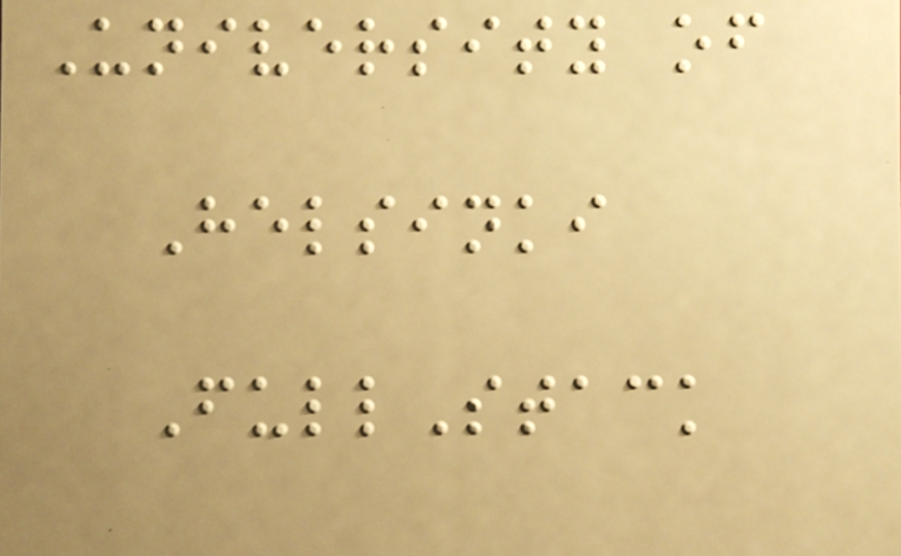University of
Helsinki
FullStack
